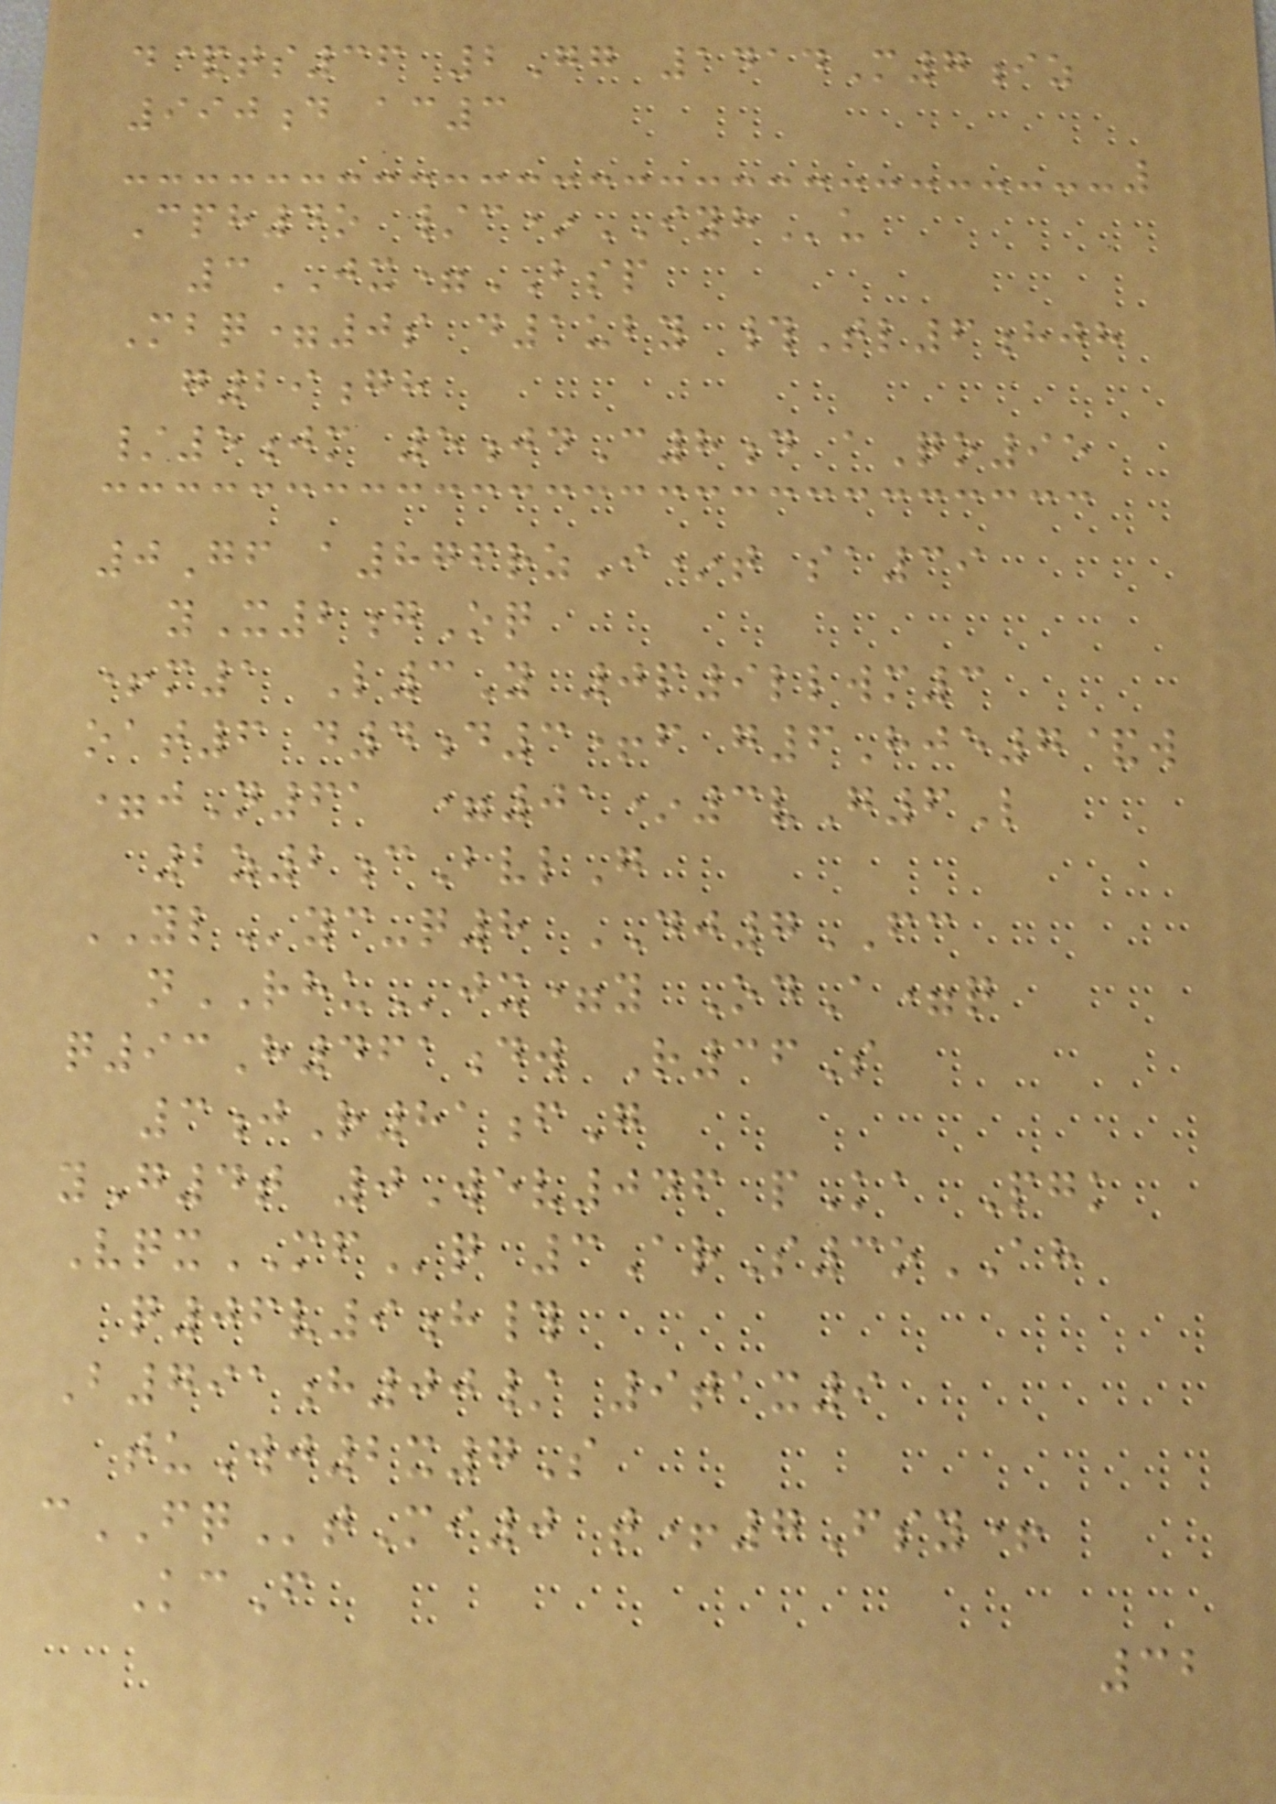d&ts36 2Gg 1414M7iz
990d ac3
Cph4o /c*IYHu
3JX=BSP
Mbq=0s d1uby #Tl6hjh
g29gh
/5jm 5jdC8d aQo95
0Gf a876rzI*t sa39
yX2gOq
+m1 L3Y 0p9llwm3
oat6 d4d3+f g6Hje7&w
=jN61 =01*3vG6L
2z2cBvlG
YLyc-q8 DJ7FC
nRHUjx=y OdA=q
q93H461dw R36S
3jR81fG
yG4t 0Wev046 pKa Pgk
VqxMFq 3ArS3oAH
q06v9h#
B791h00/ 9tax9
tuWj2x7S
cFQtMi0 t+7Fsy+
KcF
32
